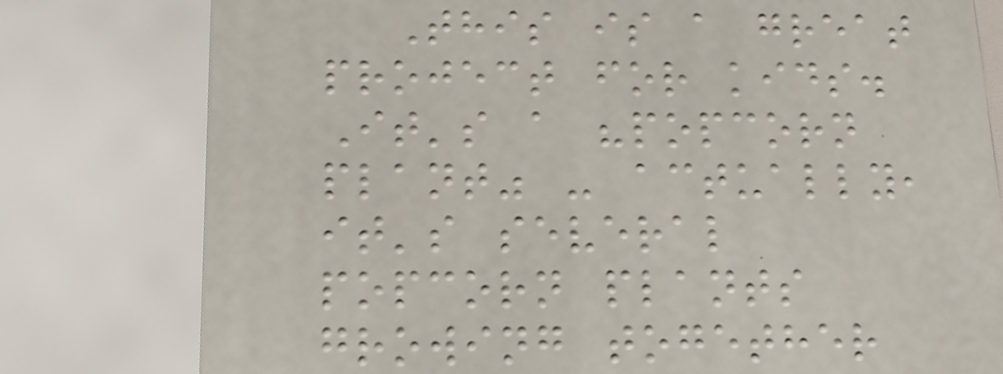This is a great
project for kids.
It's a "popcorn
plant" - actually,
it's several
popcorn plants
growing together
